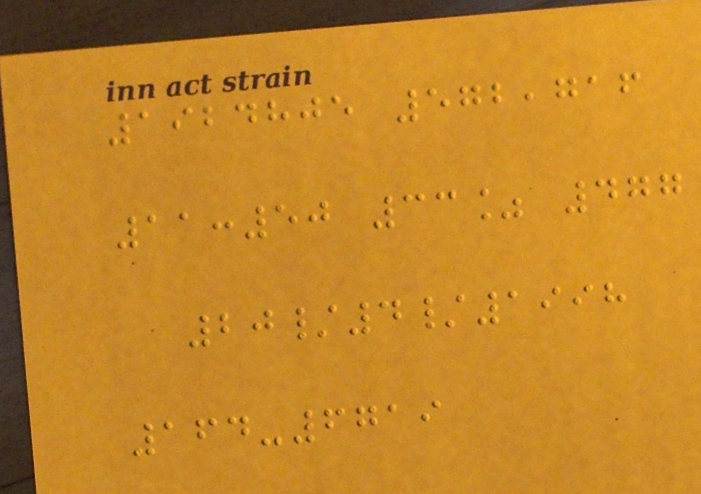1924805 572,716
11:50 33% 477
20/4/1998
164-6719
